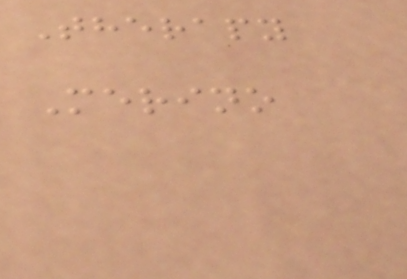Therapy
Merino
